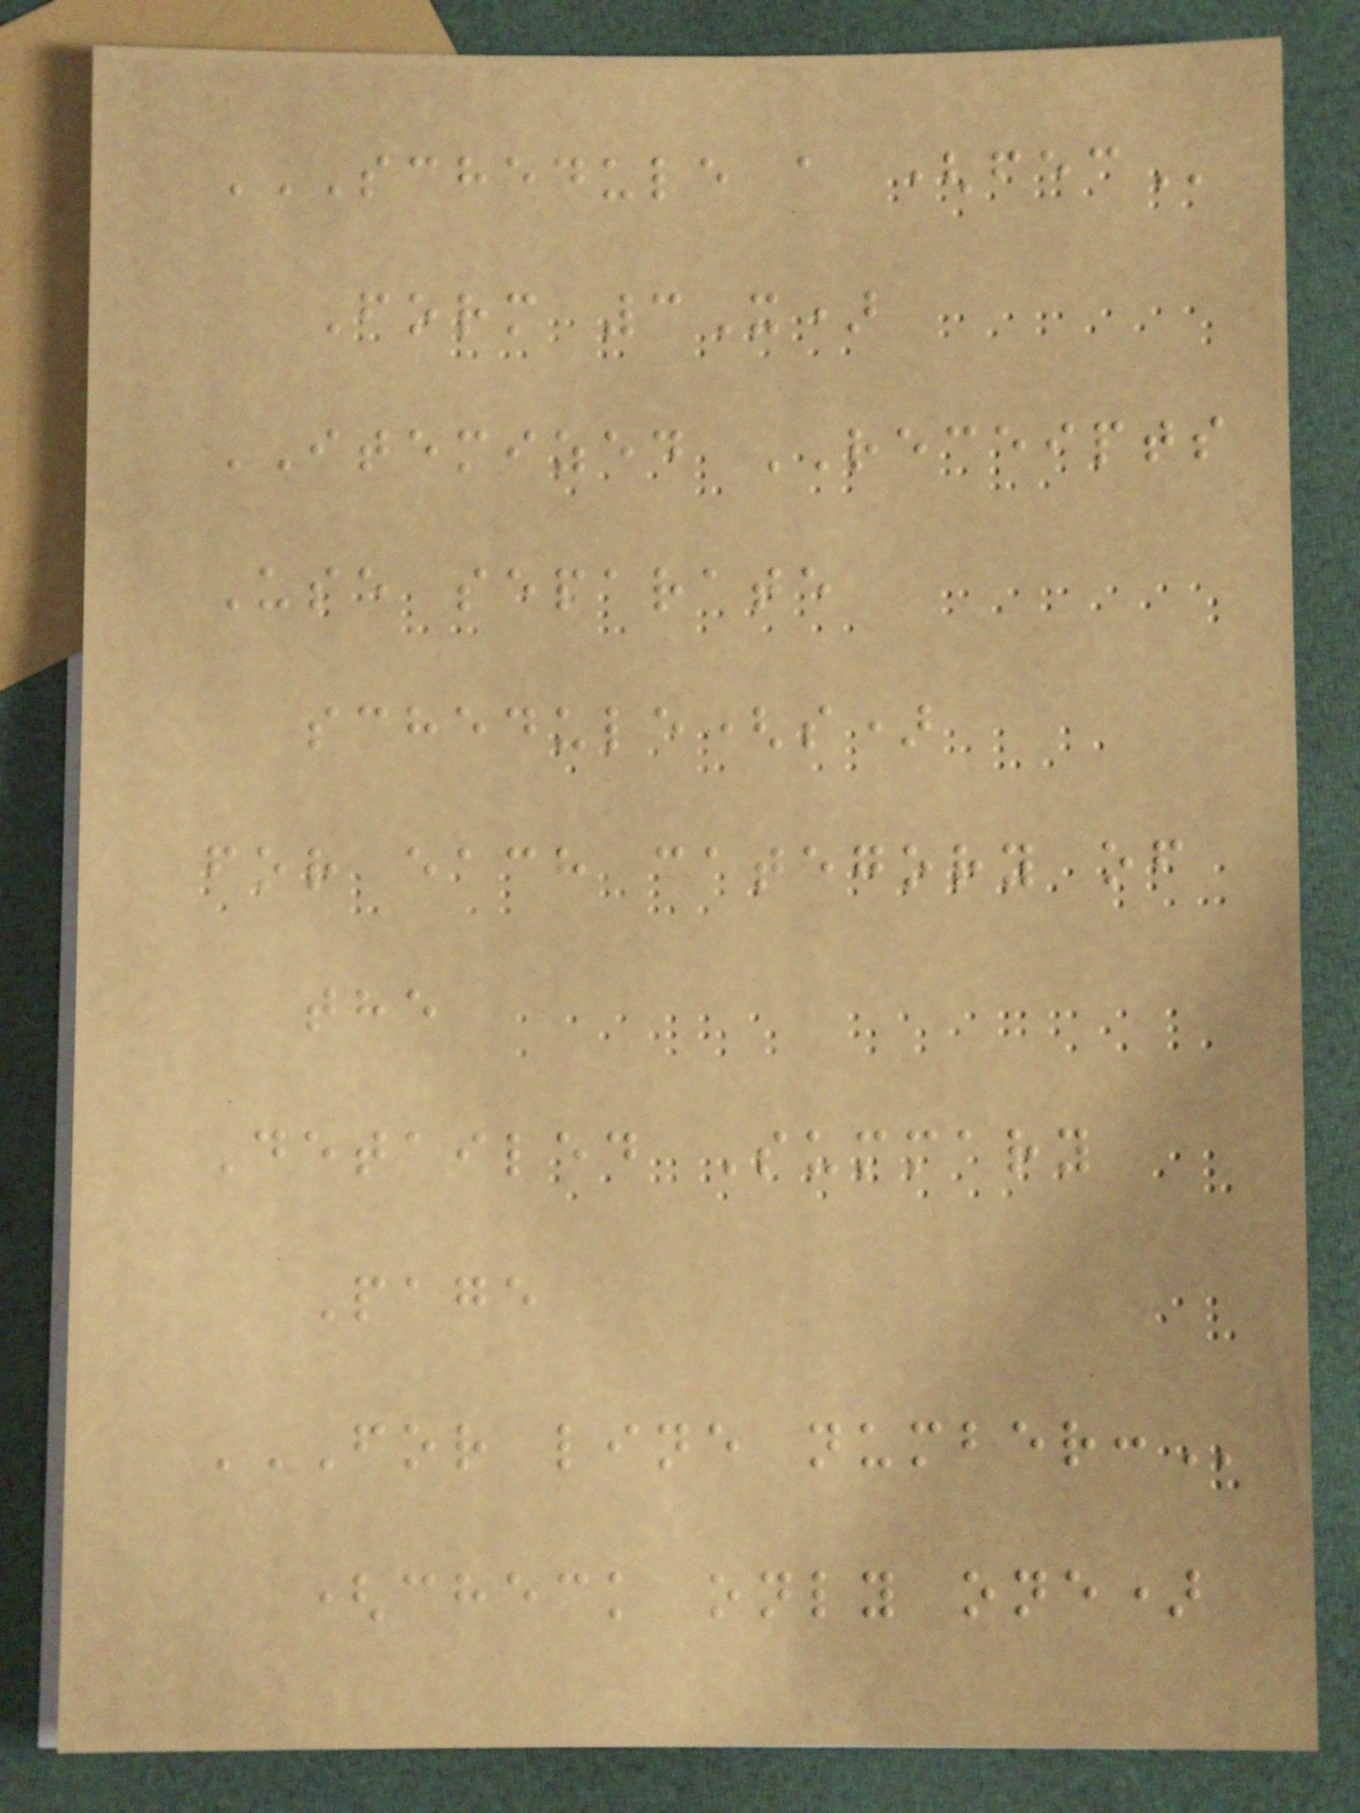SCHEDULE A (FEC
Form 3X)
ITEMIZED RECEIPTS
Use separate
schedule(s)
for each category of
the
Detailed Summary
Page
FOR LINE NUMBER:
(check only one)
